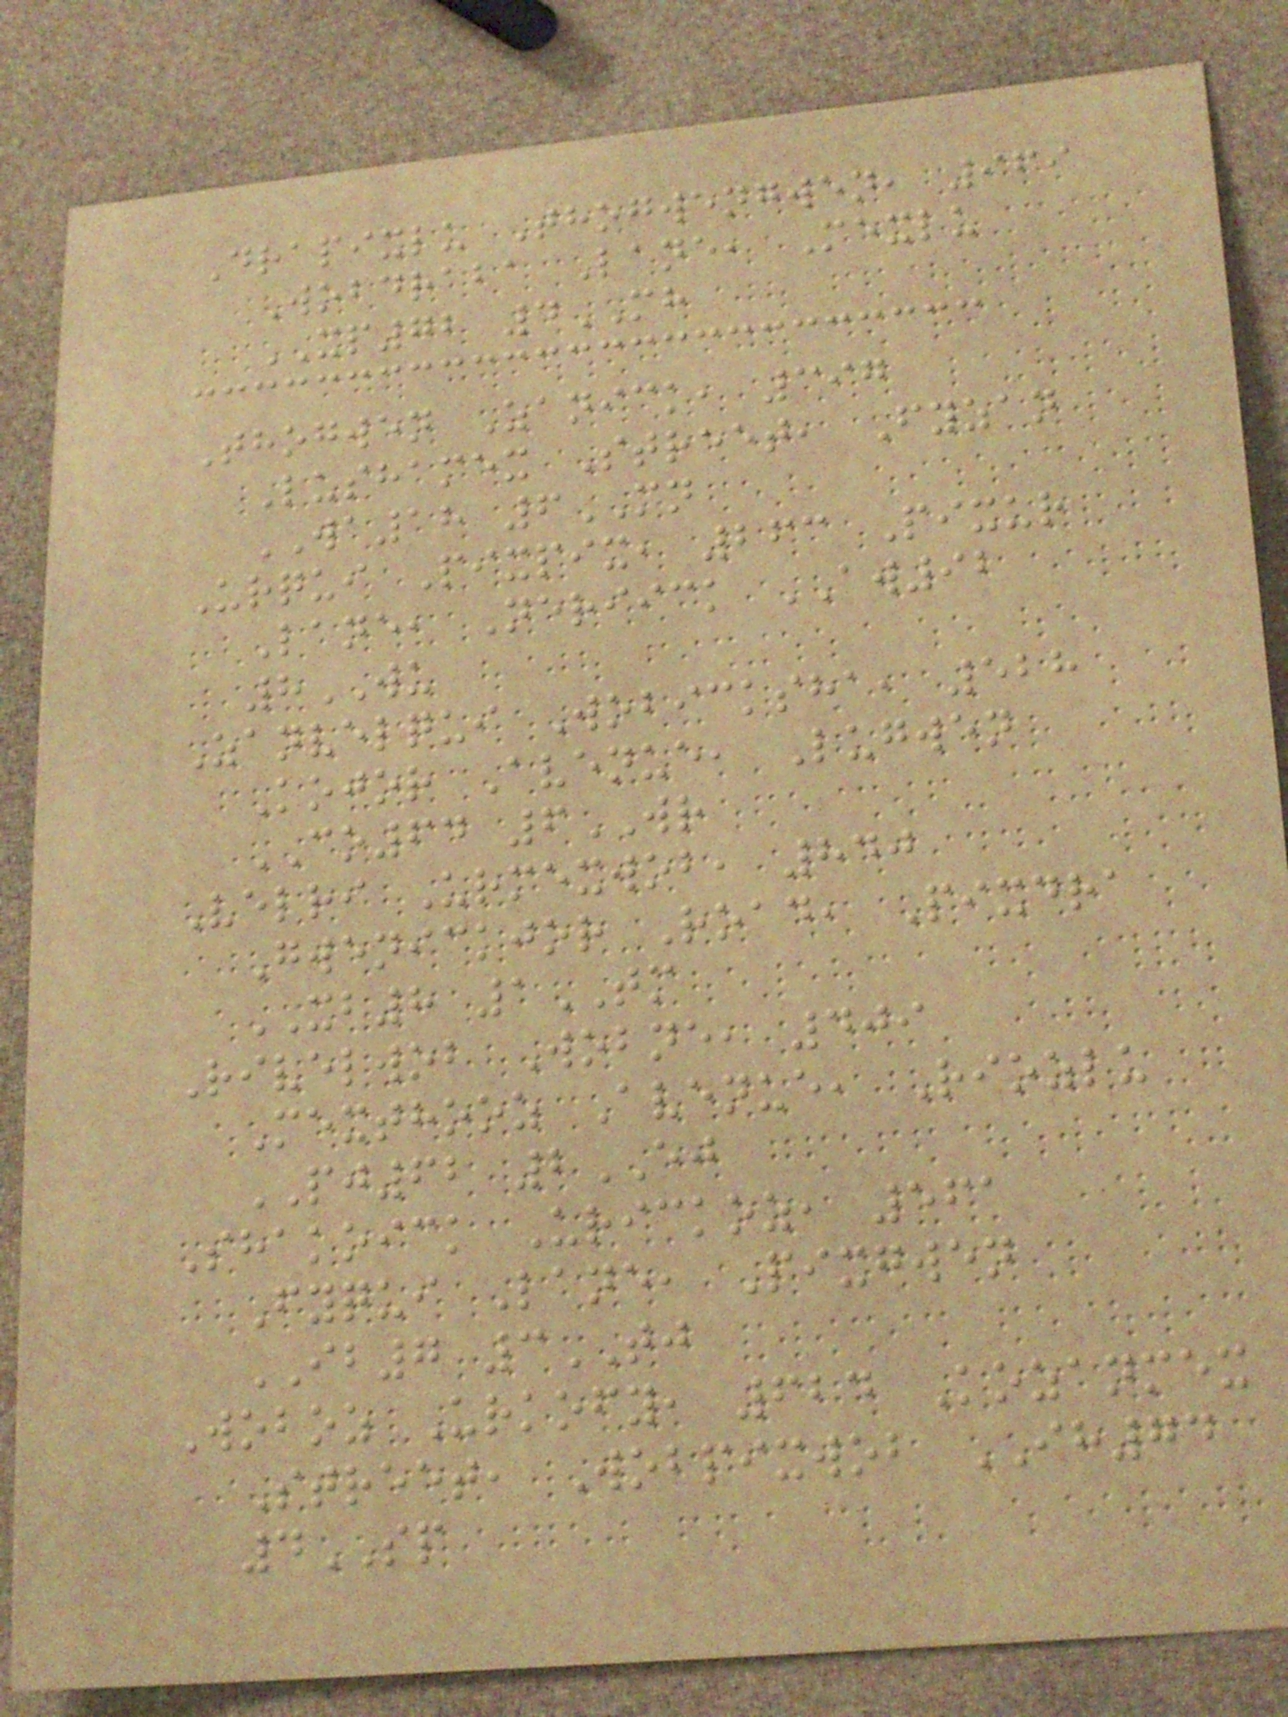Drapixlu Thogwengwen, 969
Wobdraba Lane, Mexlu
XP72 4MH
Thogwen Zanick, 397
Lushamex Street, Fyzan
WA18 6MN
Urqui Pixpix, 263 Pixur
Lane, Neriick AW92
8WU
Zanvelqui Wobicksha, 528
Kojor Avenue, Lugwen
CO64 6WR
Velri Urmexwob, 840
Gwenickjor Road, Pixdra
XB8 1TM
Rivelwob Wobne, 409
Mexthooz Avenue, Riozlu
PJ62 2EJ
Shakoick Urickoz, 561
Fyqui Lane, Pixgwen
IB7 3TJ
Woboz Urkofy, 624 Kozanmex
Street, Wobpixwob IH74
4SP
